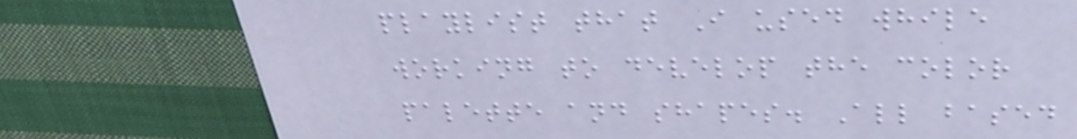playlist that I used while
working to develop the color
palette and shapes. All based
